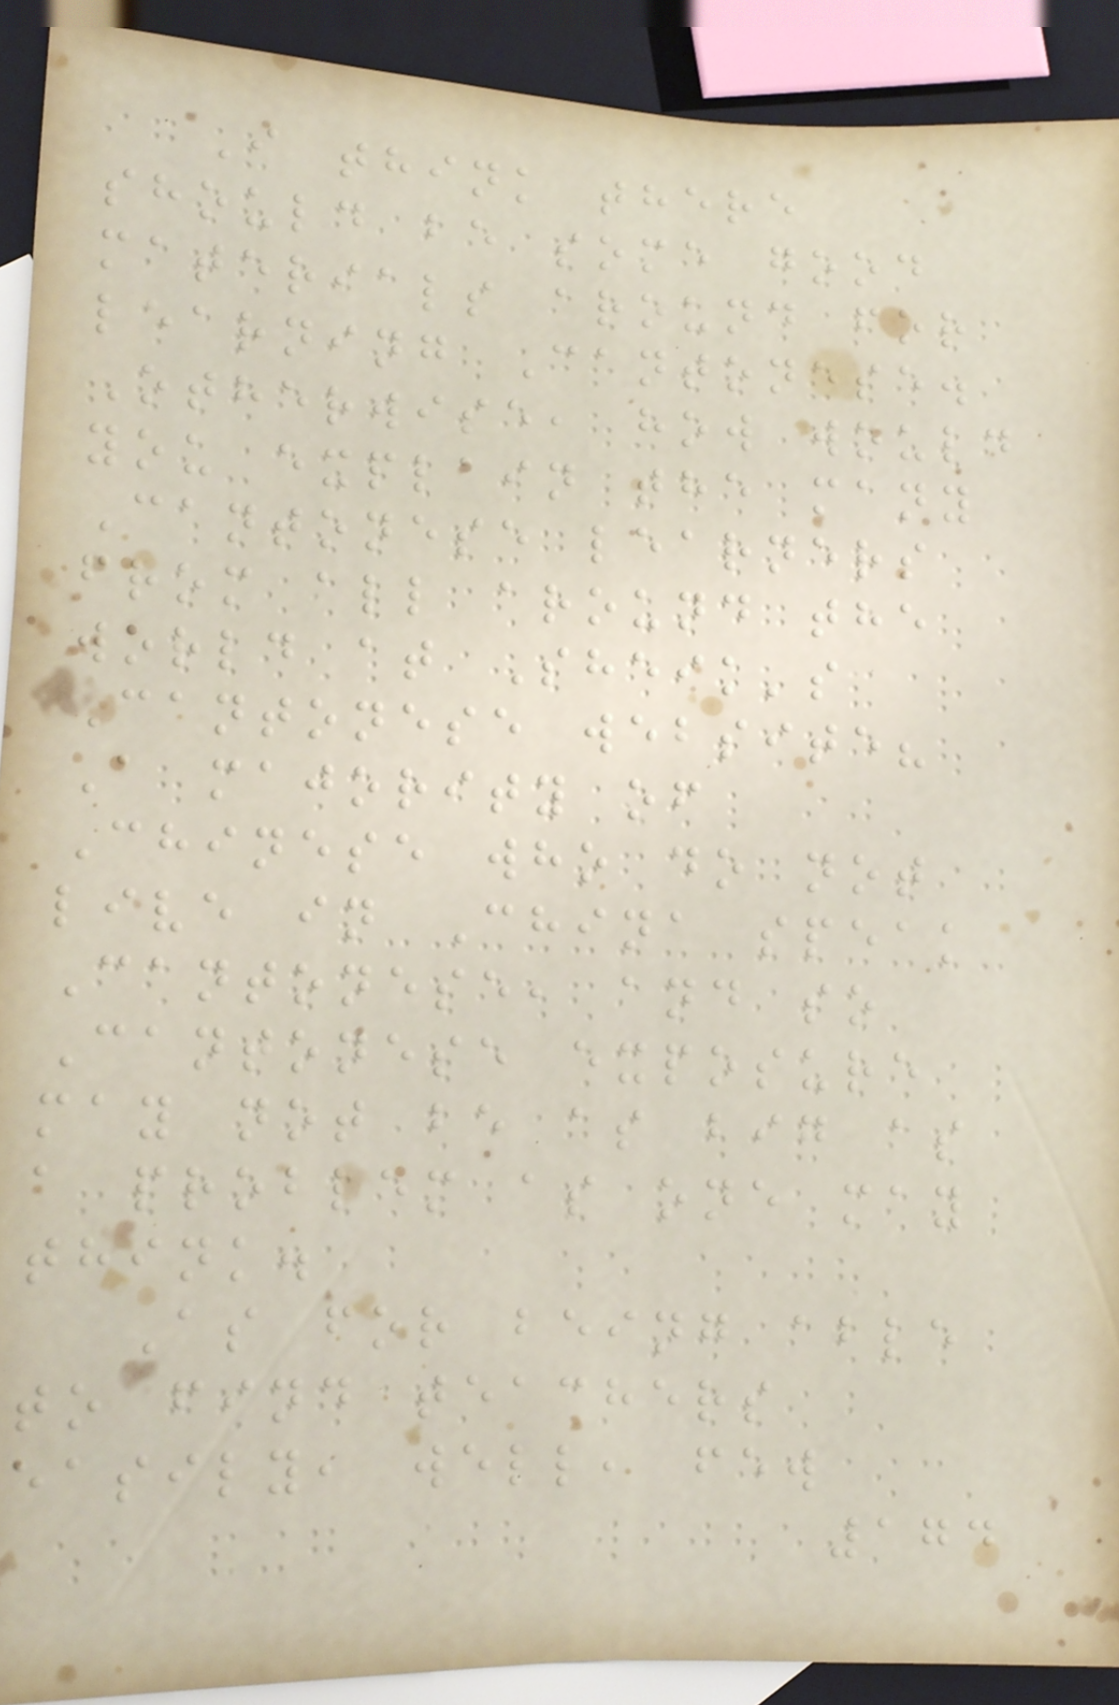I think there
should be some good
materials around for
learning Cantonese.
Otherwise, how would
you explain the many
Cantonese learners
from all around the
world at Sheik's
Cantonese website?
A majority of
Chinese who do not
live in China speak
Cantonese, and so
Cantonese exposure
may not be as big as
a problem as one may
think.
As for being able
to find teachers
easily, well, few
174
